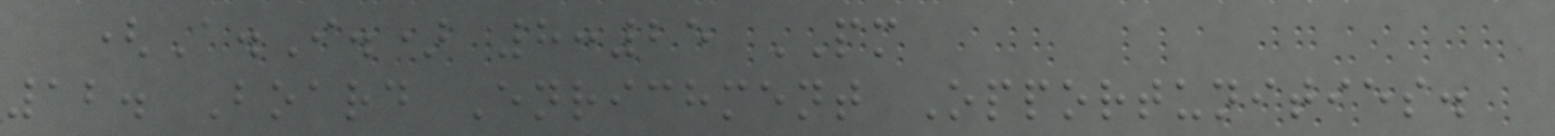(A.I.) 8:25 PM
12. Board Enrichment Opportunities.
